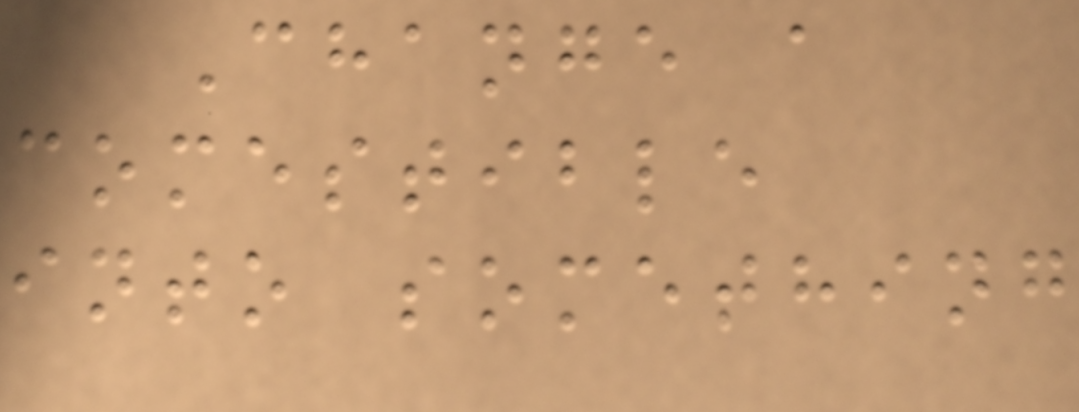Change a
comestible
into something
